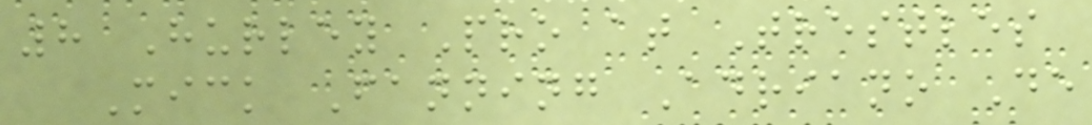8 Hurley Pro at Trestles
Mick Fanning Adriano De
